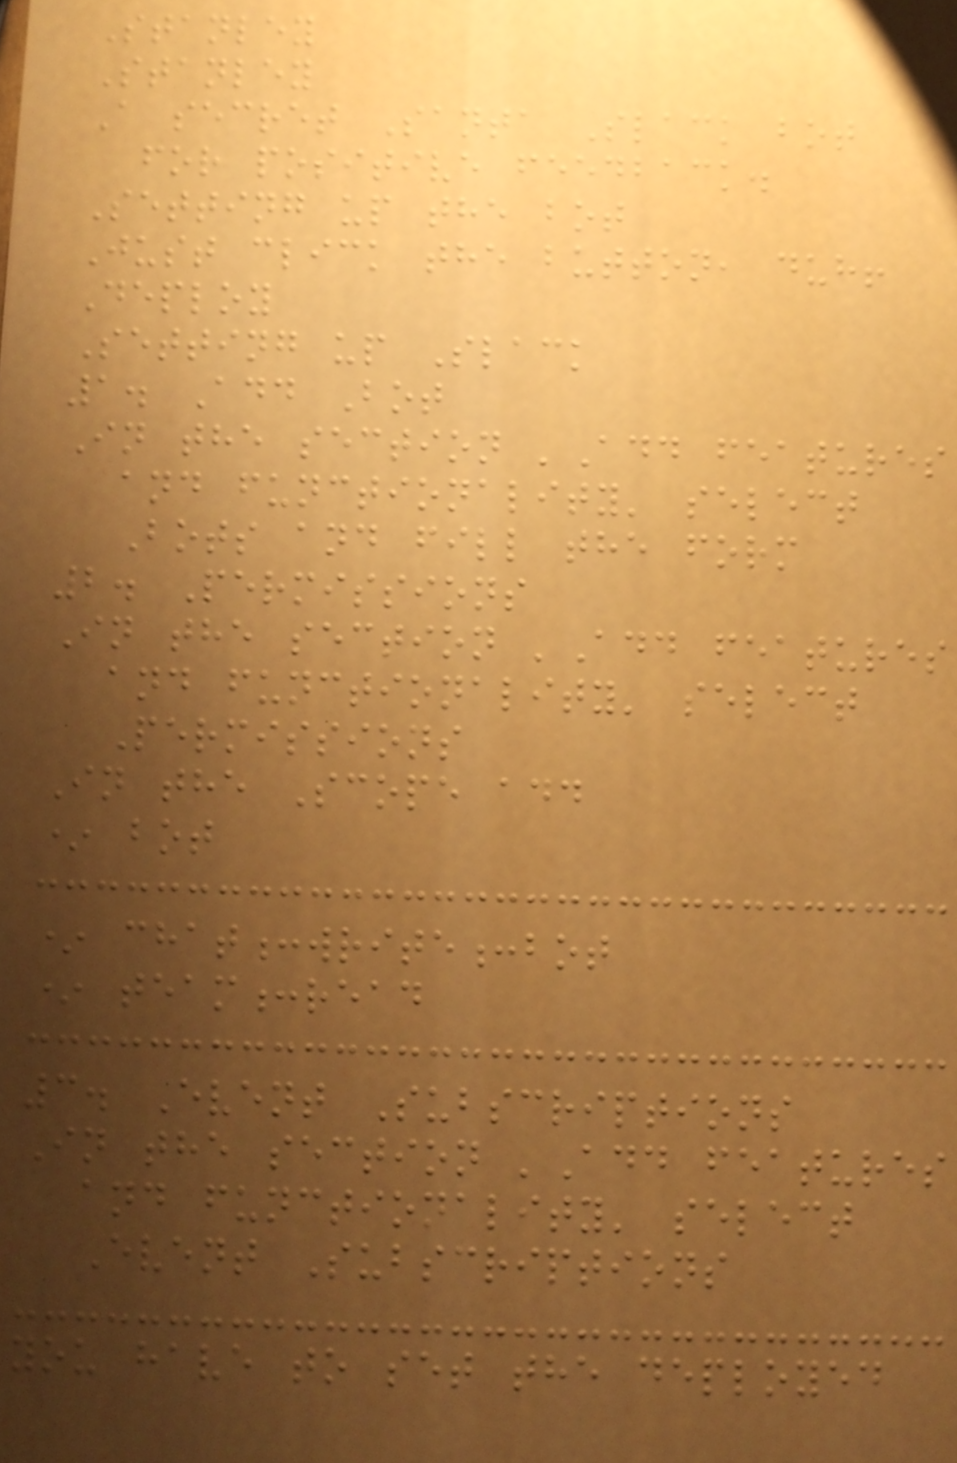Stanley
Stanley
A secret Santa Slack bot
for positive feedback.
Setting up the bot
Just click the button, duh!
Deploy
Setting up Slack
1. Add Bot
In the section 'Add features
and functionality' select
Bots and fill the form
2. Permissions
In the section 'Add features
and functionality' select
Permissions
In the Scope add
* bot
* chat:write:bot
* team:read
3. Event Subscriptions
In the section 'Add features
and functionality' select
Event Subscriptions
you have to set the deployed
